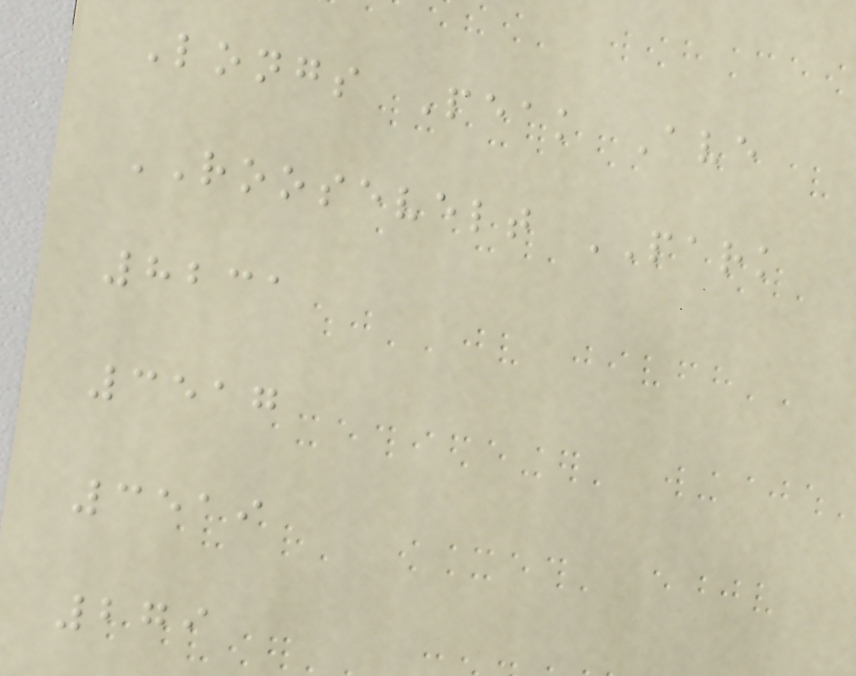Longs Peak Ave
ROOSEVELT PARK
8231
3517
3519
279
